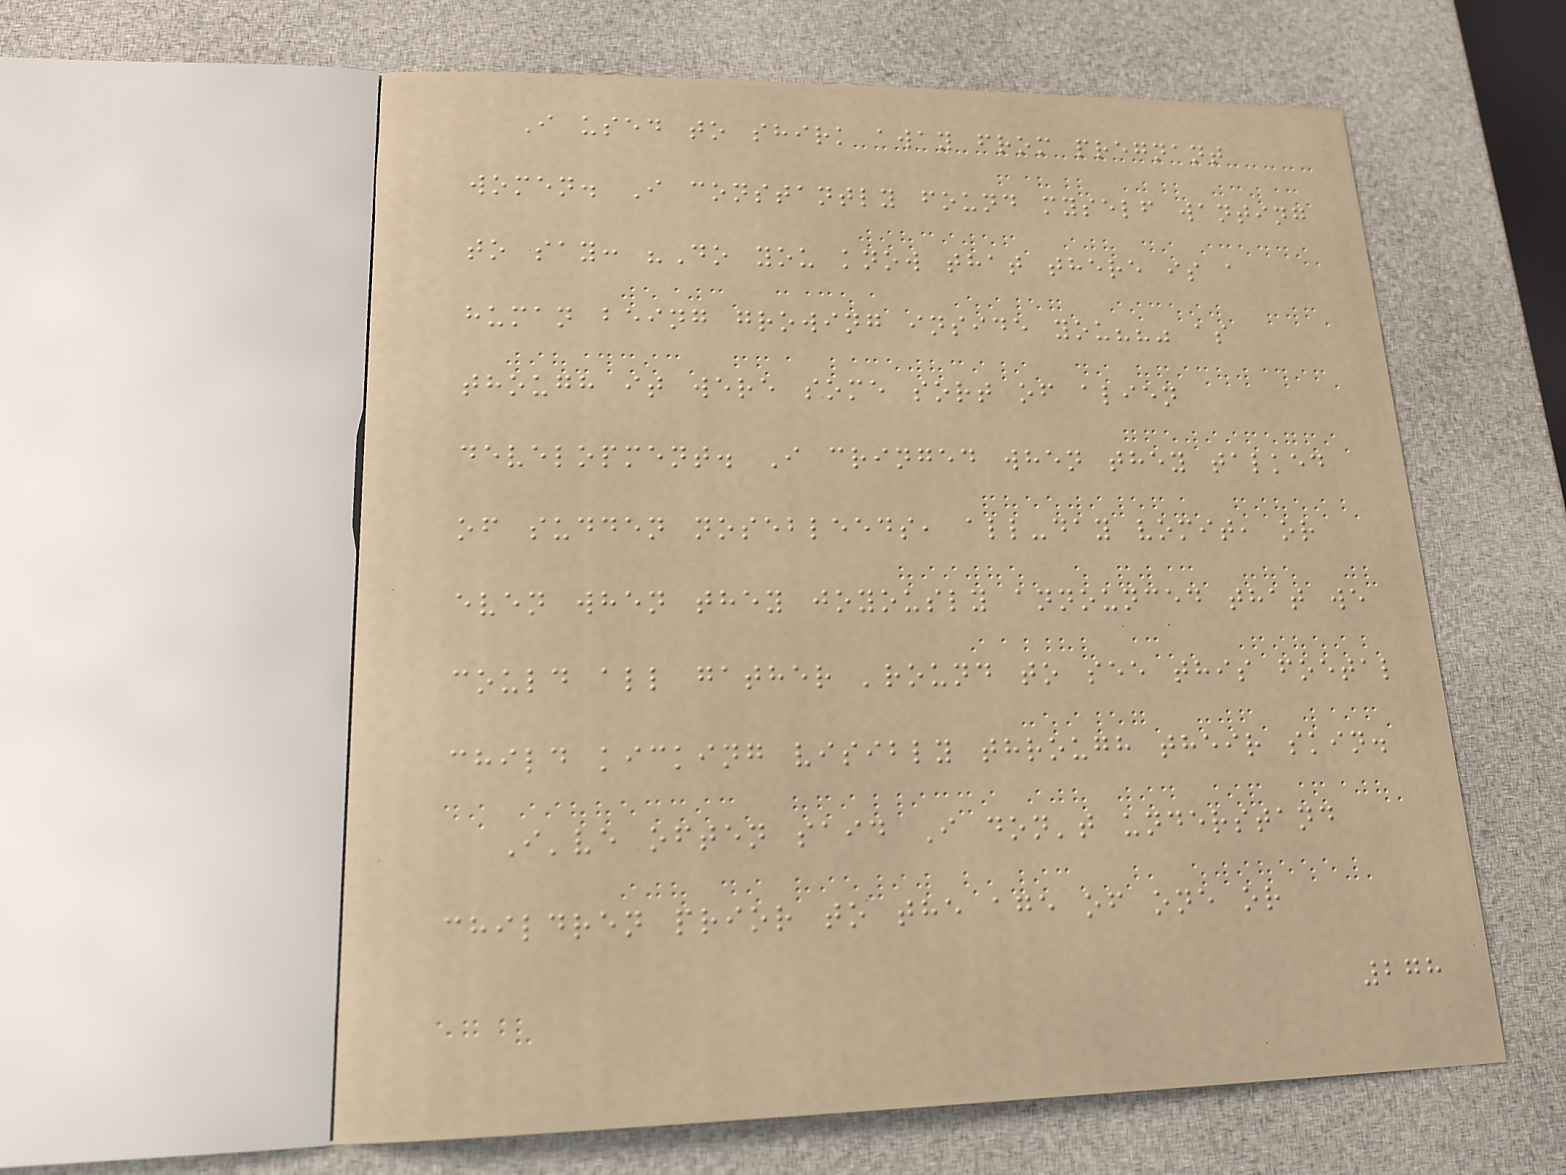I used to shirk away from pregnant
women. I constantly found myself wanting
to say: "Do you know that there is a
human being growing inside you??" as
though it were some sort of alien
development. I cringed when they talked
of sudden nosebleeds, all-day vomit, or
even when they joyously announced that we
could all gather 'round to see this foetal
child kicking visibly through their skin.
I've often said I don't understand
children prior to the age of one or
278
